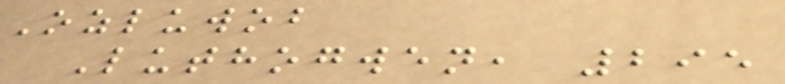Ozluwob
Luthogwen, 295
